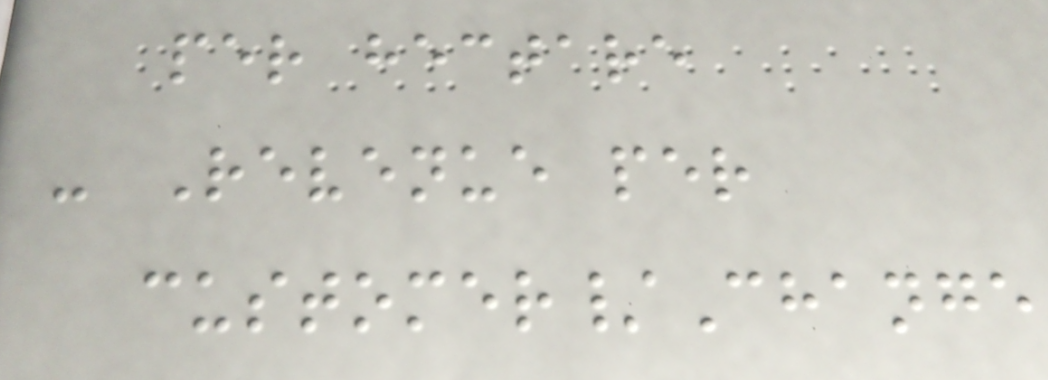per hectare
- Revenue per
customer/Change
